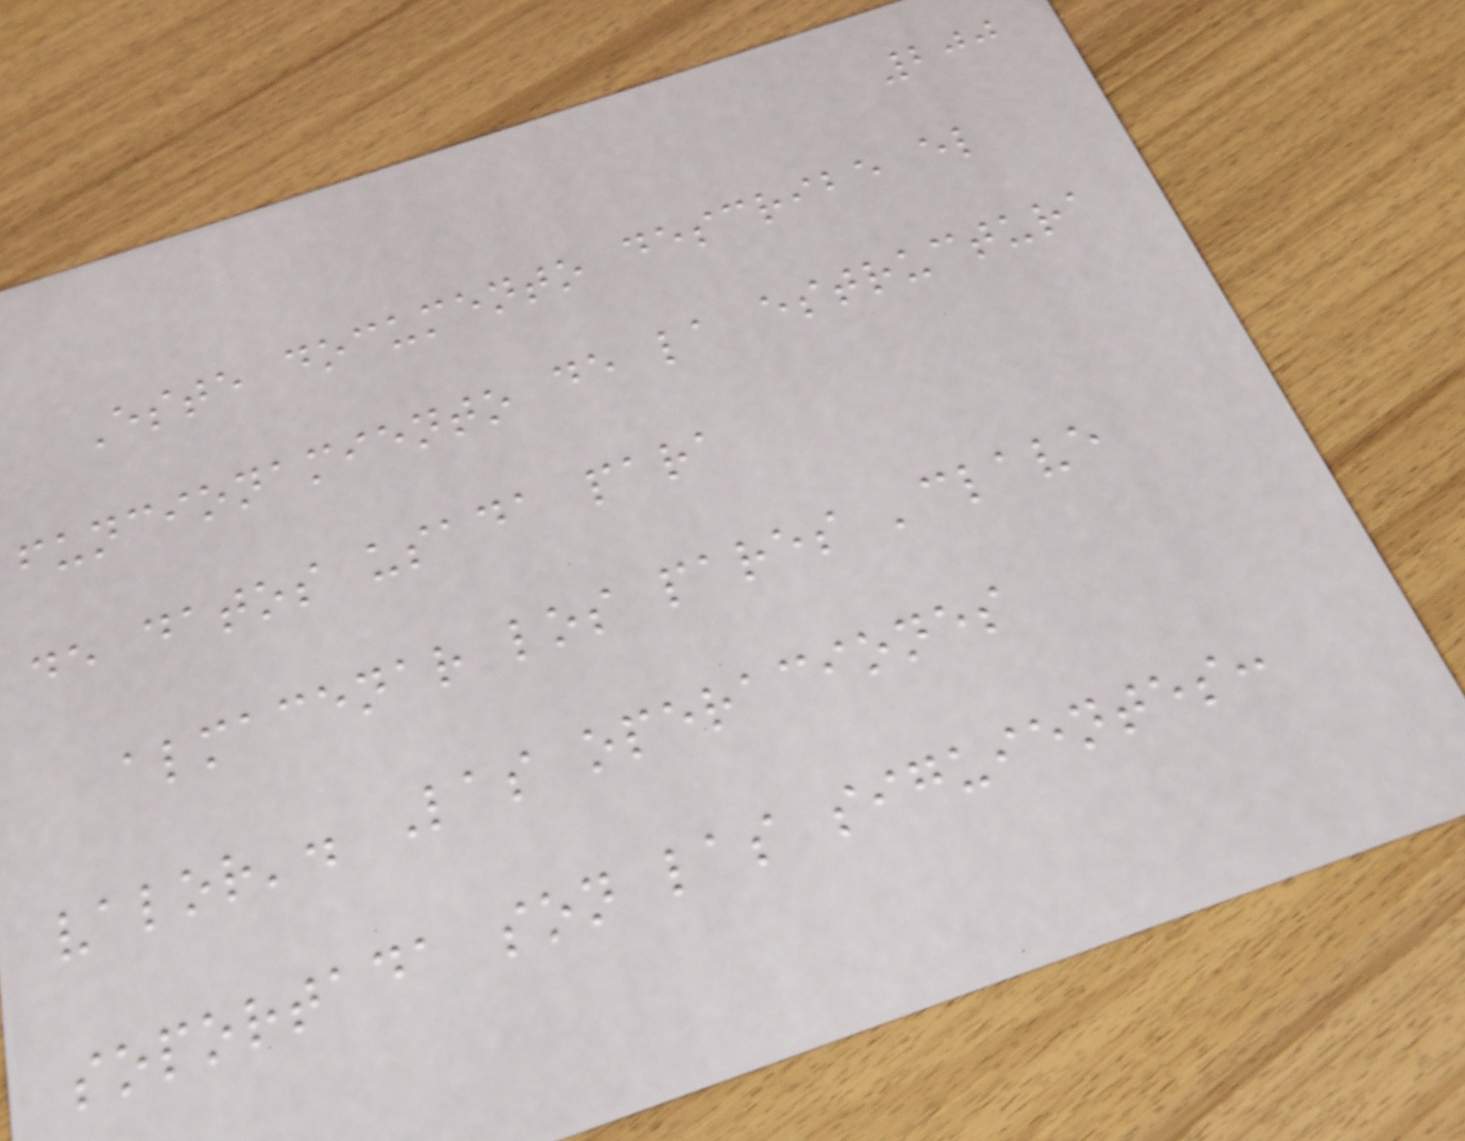200
Este documento describe el
funcionamiento de la estructura
de datos usada para
almacenar los pares 'clave
valor'. Las operaciones
soportada son las siguientes:
